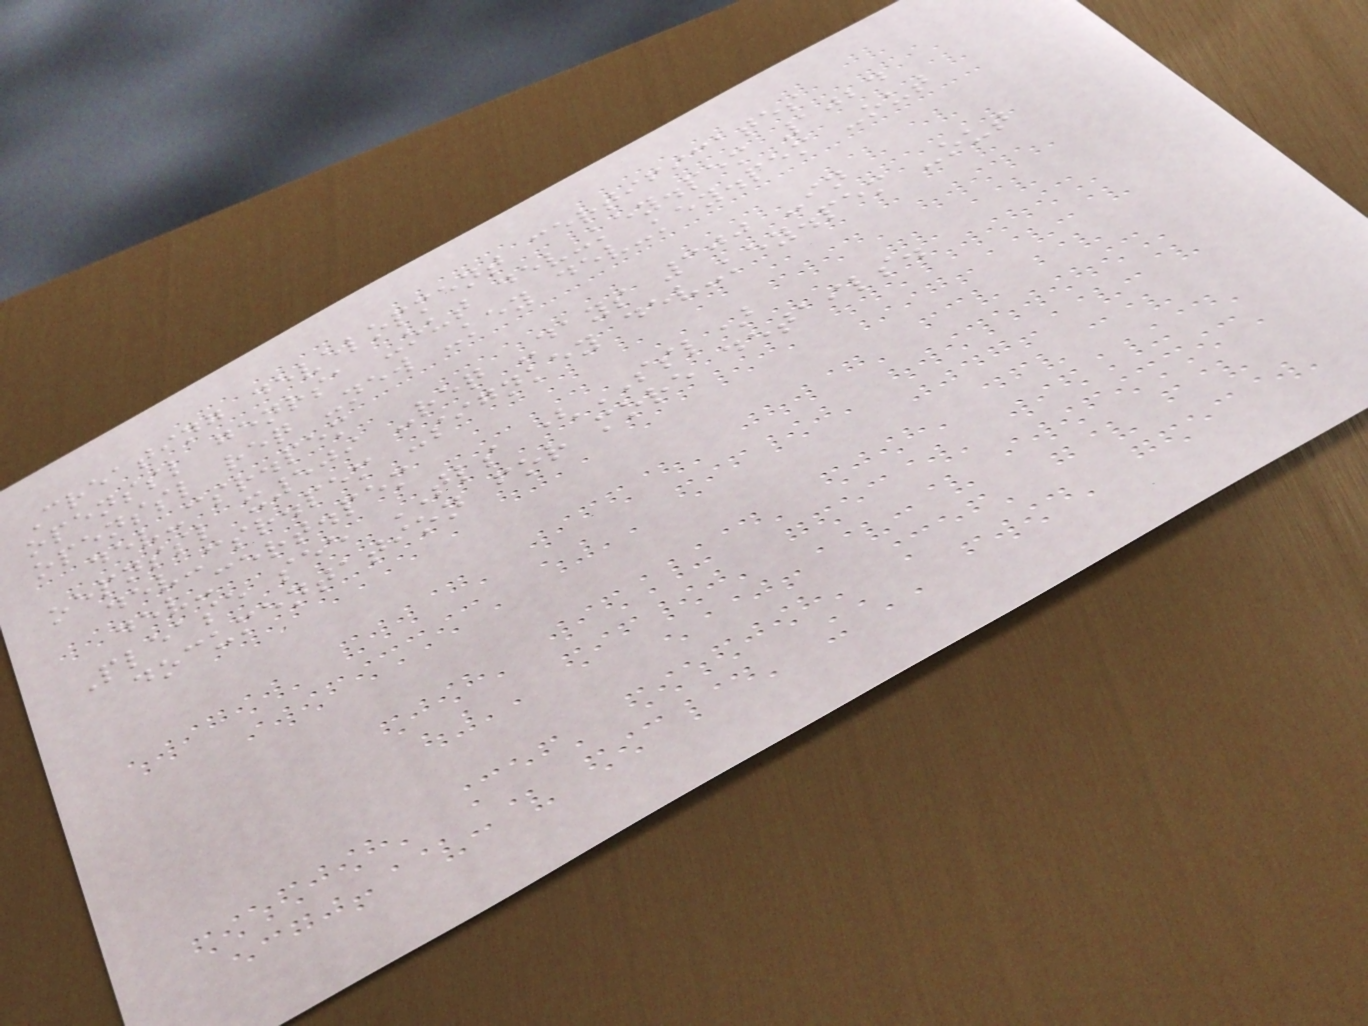Creating development certificates
openssl genrsa -out dev-key.pem 1024
openssl req -new -key dev-key.pem -out
dev-csr.pem
oepnssl x509 -req -days 300 -in
dev-csr.pem -signkey dev-key.pem -out
dev-cert.pem
Please see TLS (SSL)
documentation for more details.
